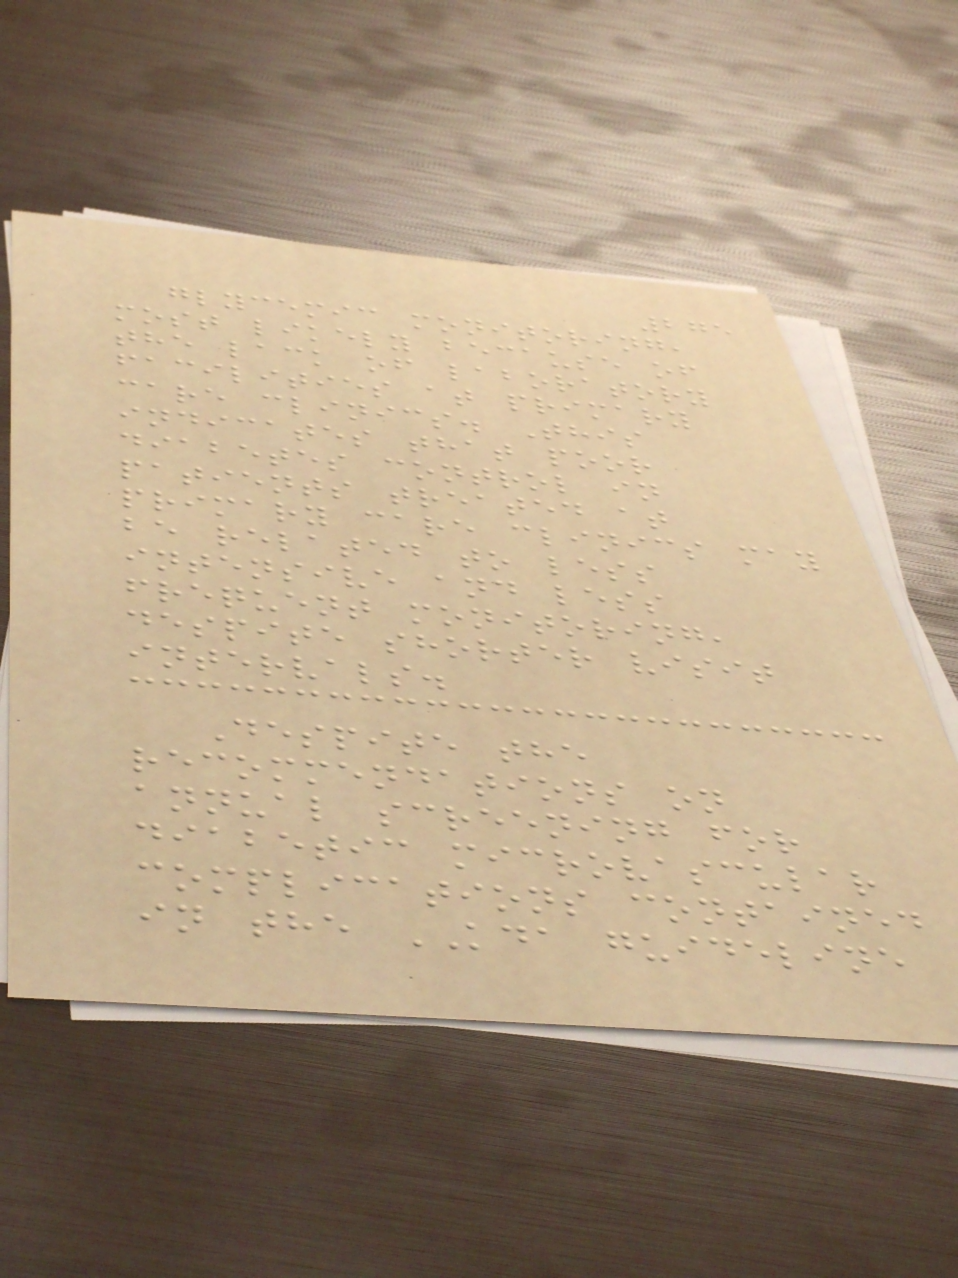275
glycemic monitoring,
most likely because of
the lack of laboratory
facilities at primary
care clinics. This
indicates that poor
diabetes control in
patients treated at
primary care clinics may
be related to less
intensive and less
frequent monitoring,
despite shorter visit
intervals.
Despite the
recommendations on
annual screening for
diabetic microvascular
complications contained
in the KDA guideline
